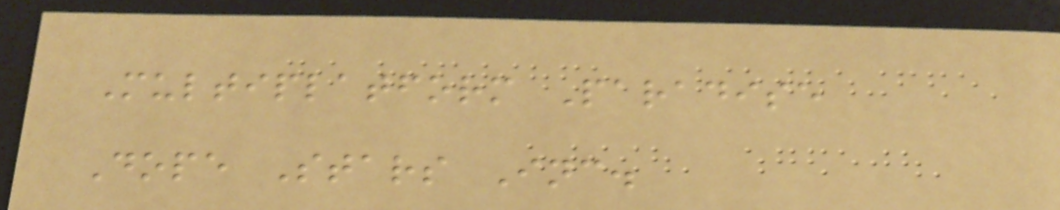Multiplatform Paradise
Dope Stars Inc.
